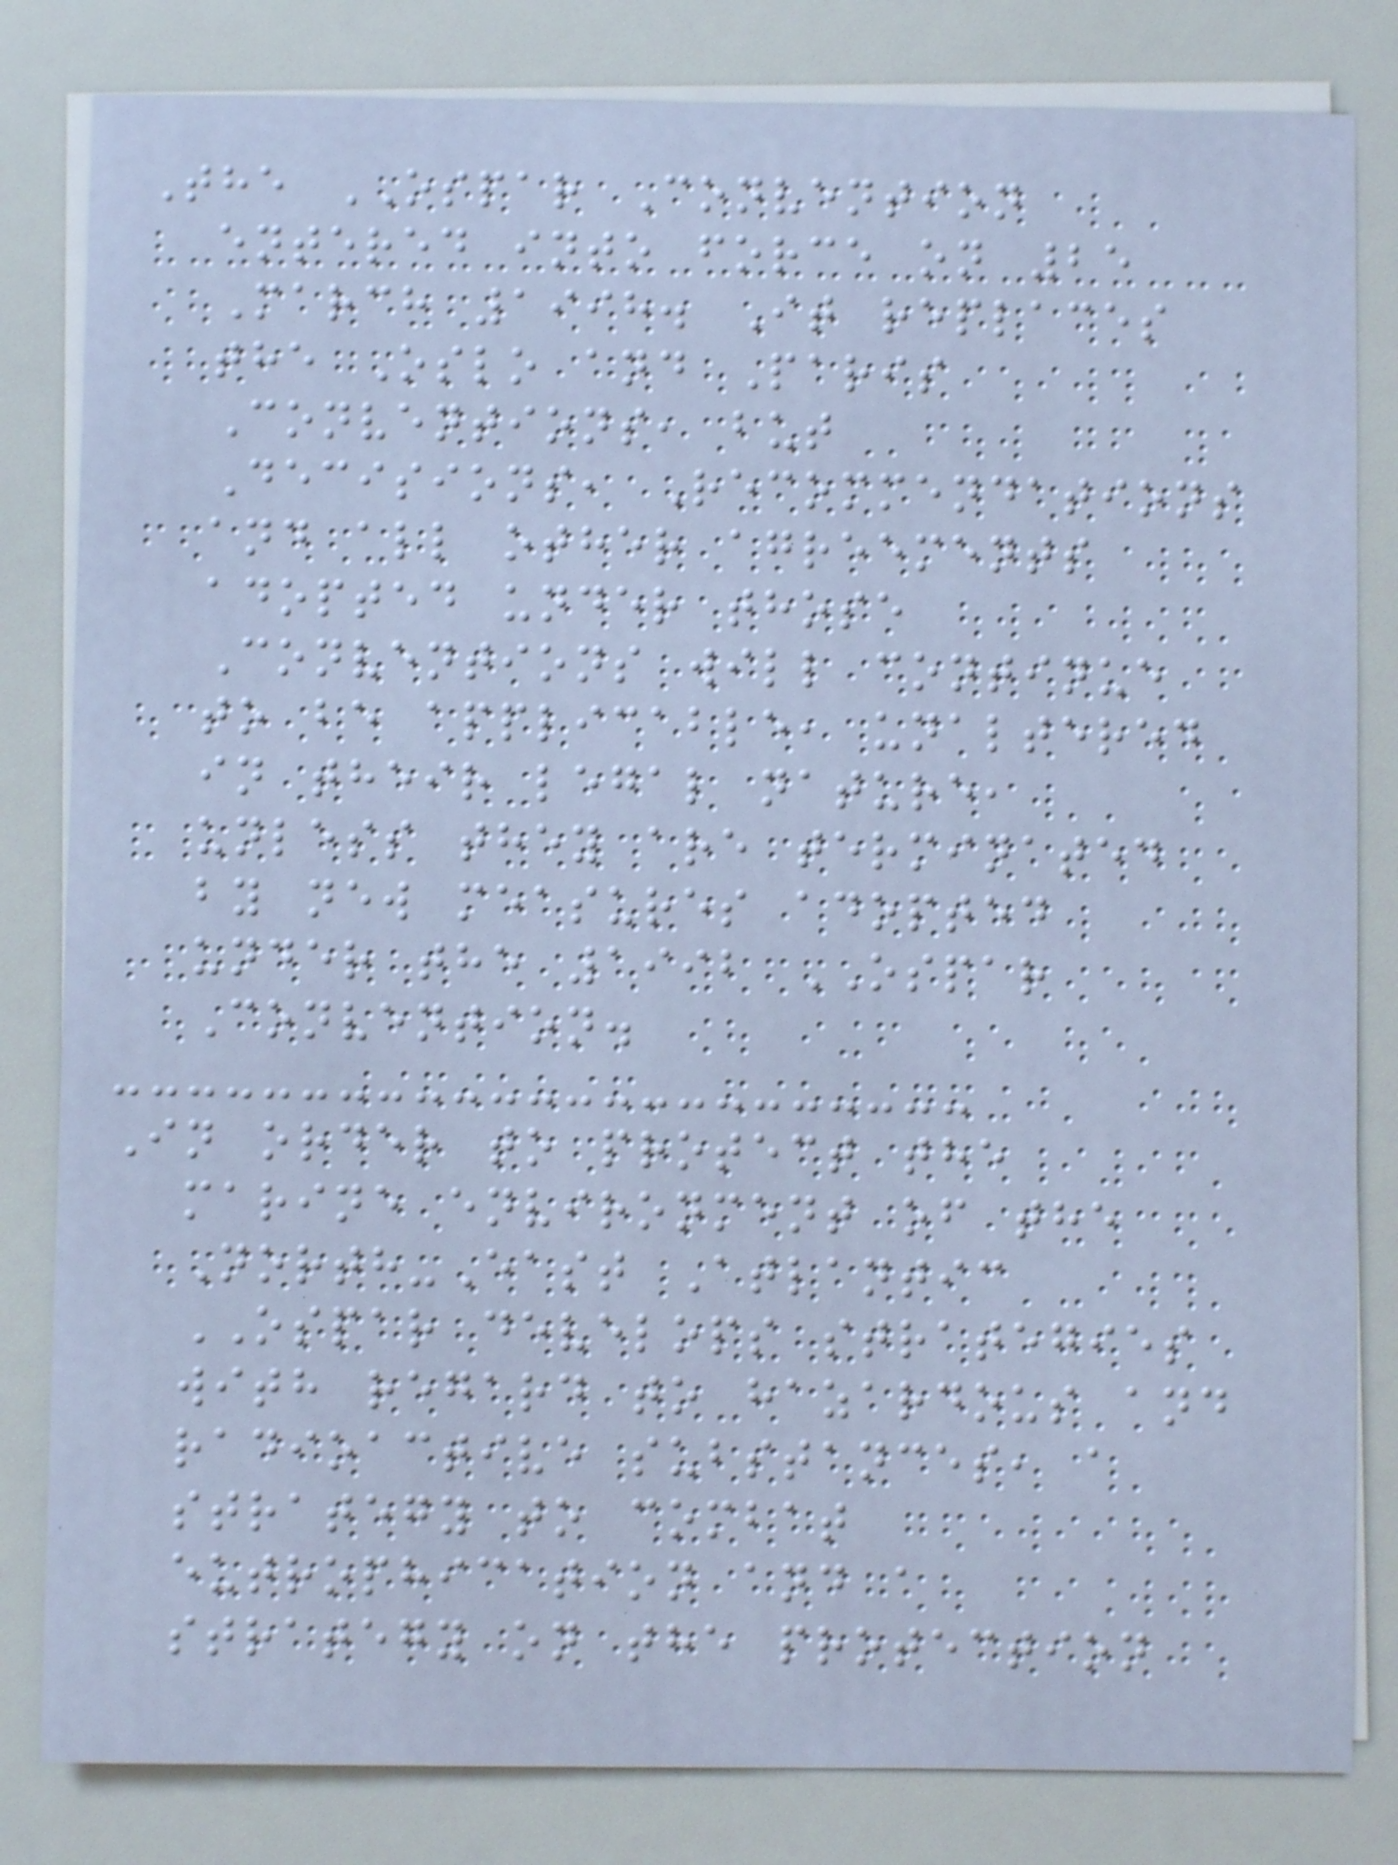The OSPAR Convention
entered into force on 25
March 1998. It replaces
the Oslo and Paris
Conventions, but
Decisions, Recommendations
and all other agreements
adopted under those
Conventions will continue
to be applicable, unaltered
in their legal nature,
unless they are terminated
by new measures adopted
under the 1992 OSPAR
Convention.
In order to protect the
marine environment of the
North-East Atlantic
OSPAR develops strategies
with regard to hazardous and
radioactive substances, a
strategy to combat
eutrophication and a
strategy on the protection
